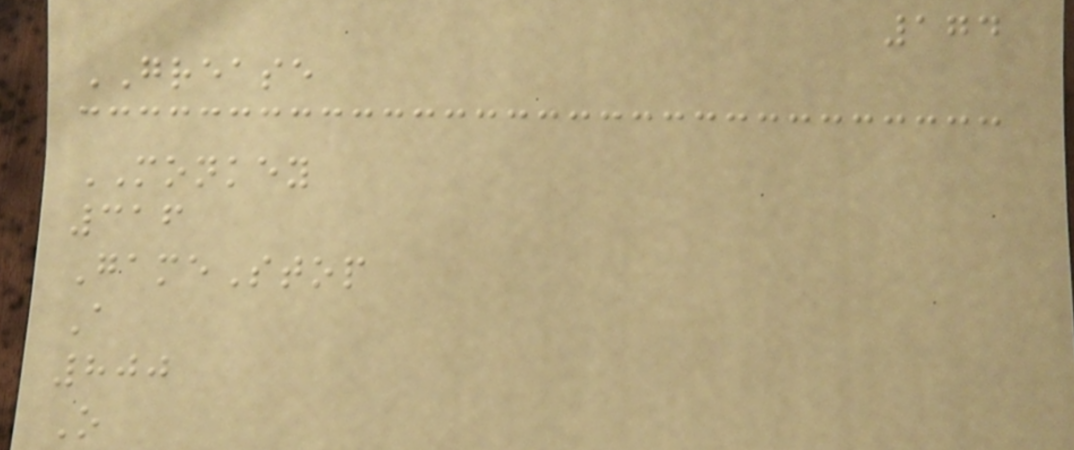174
GREASE
MONKEY
316
GameStop
A
800
O
